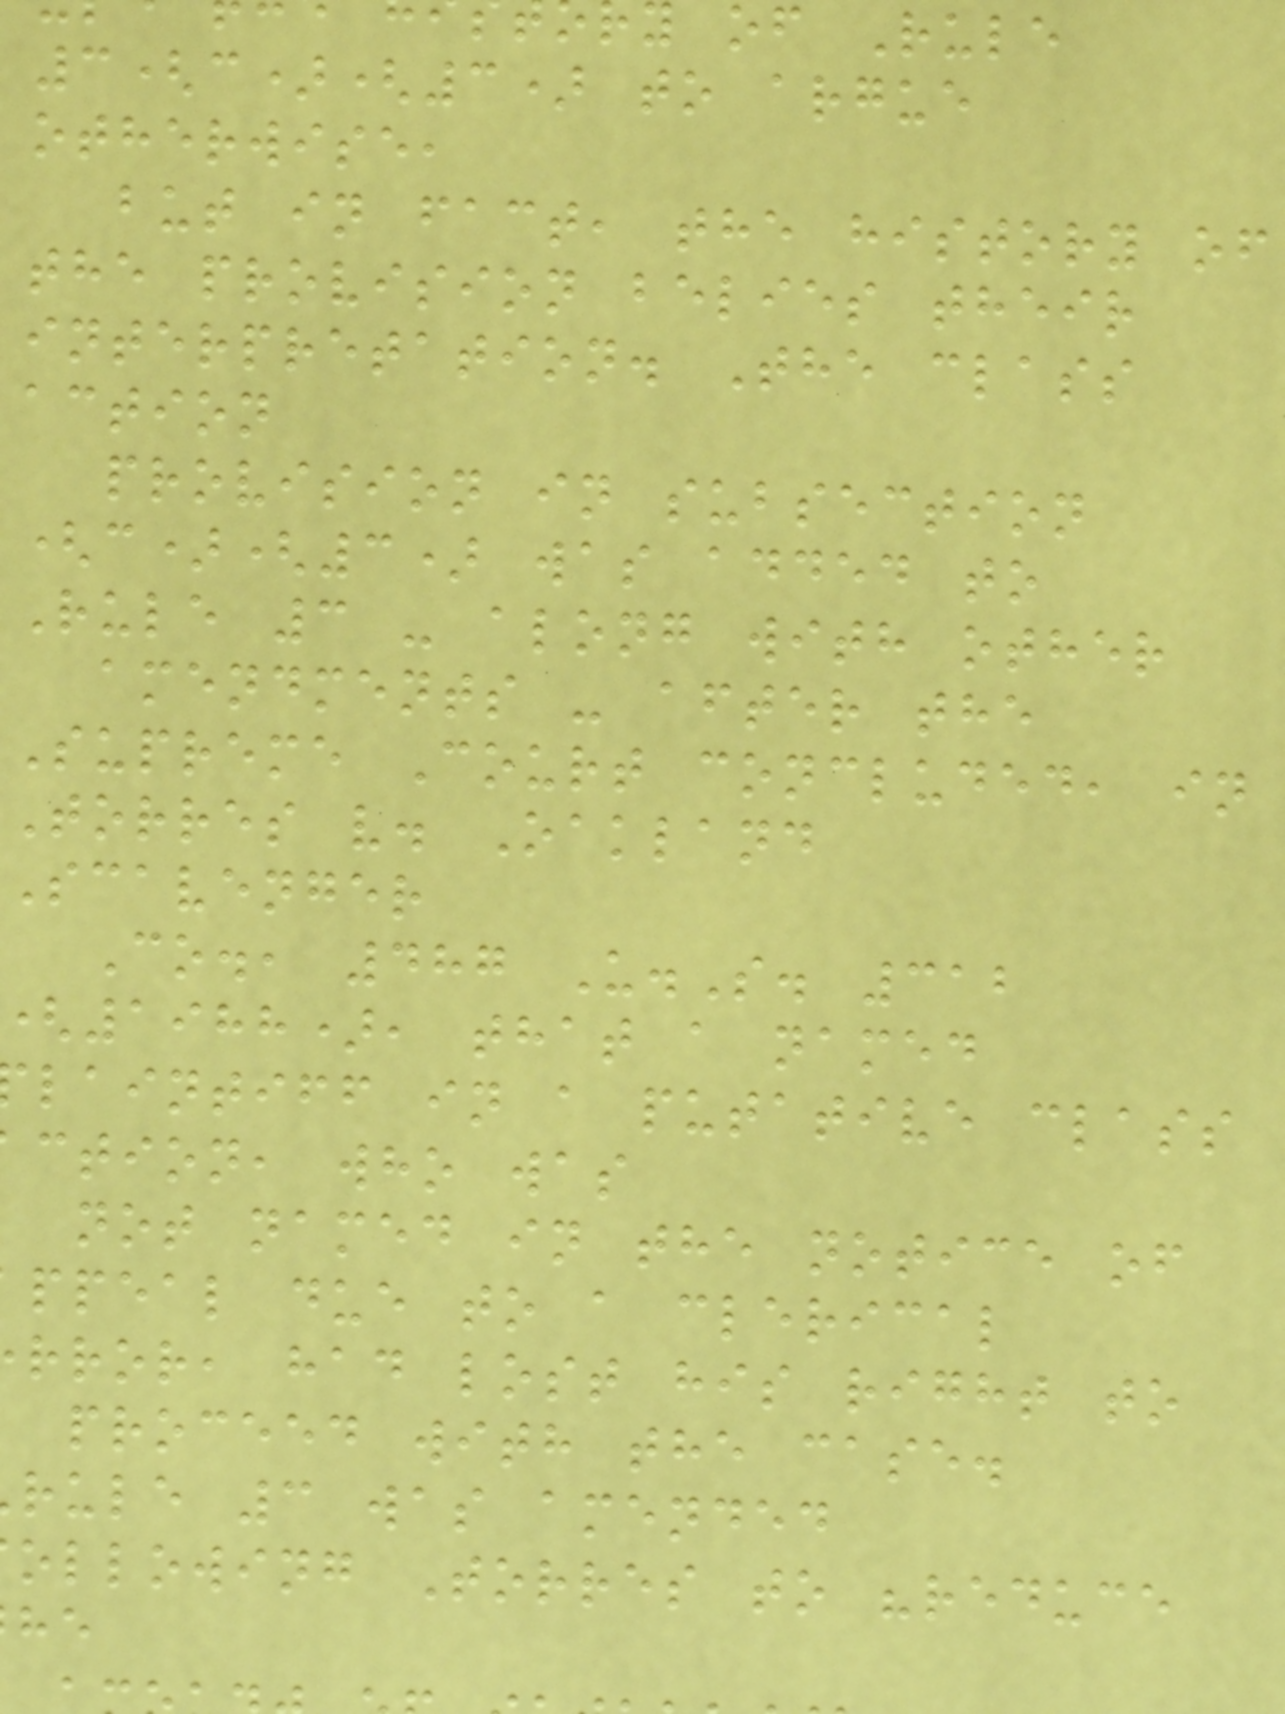y of Rule
3(c)(3) to argue
otherwise,
but in fact, the history of
the provision belies their
interpretation. The class
action
provision in subsection
(c)(3) was added to
Rule 3 - along with other
amendments - after the
Supreme Court concluded, in
Torres v. Oakland
Scavenger
Co., 487 U.S. 312
1988), that a named
laintiff in a putative class
ction, who was
not named in the notice of
ppeal due to a clerical
rror, had lost his right to
proceed with the case.
rule 3 was amended
ollowing Torres to "reduce
